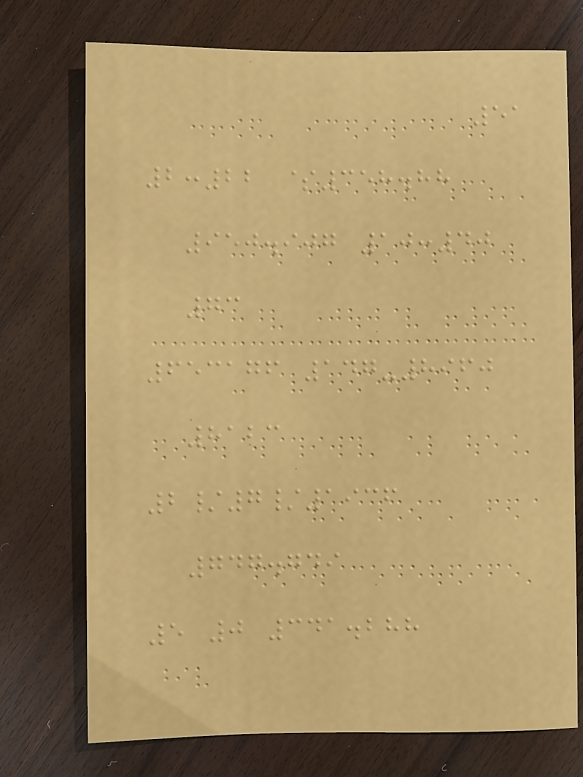51
2:22 $358.88
950.907 10:40
73
653176 147-8960
8123
2/7/1936
747.749
5 0 341.288
